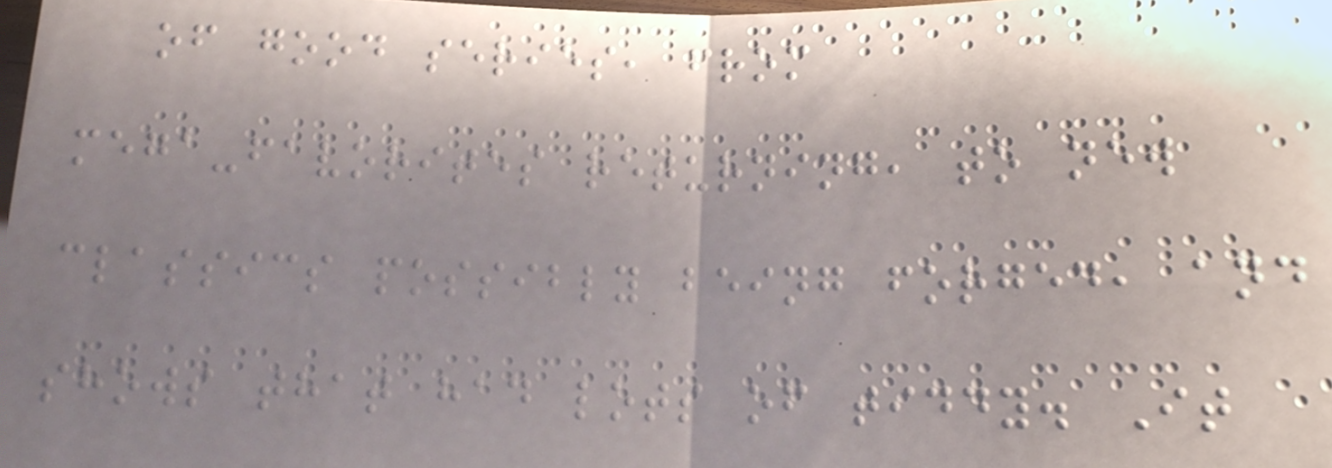of good series, from
mega-favorites returning, to new
classics possibly being forged, and
shows that had lots of tiddy. It
